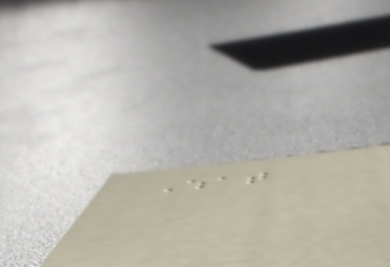What
